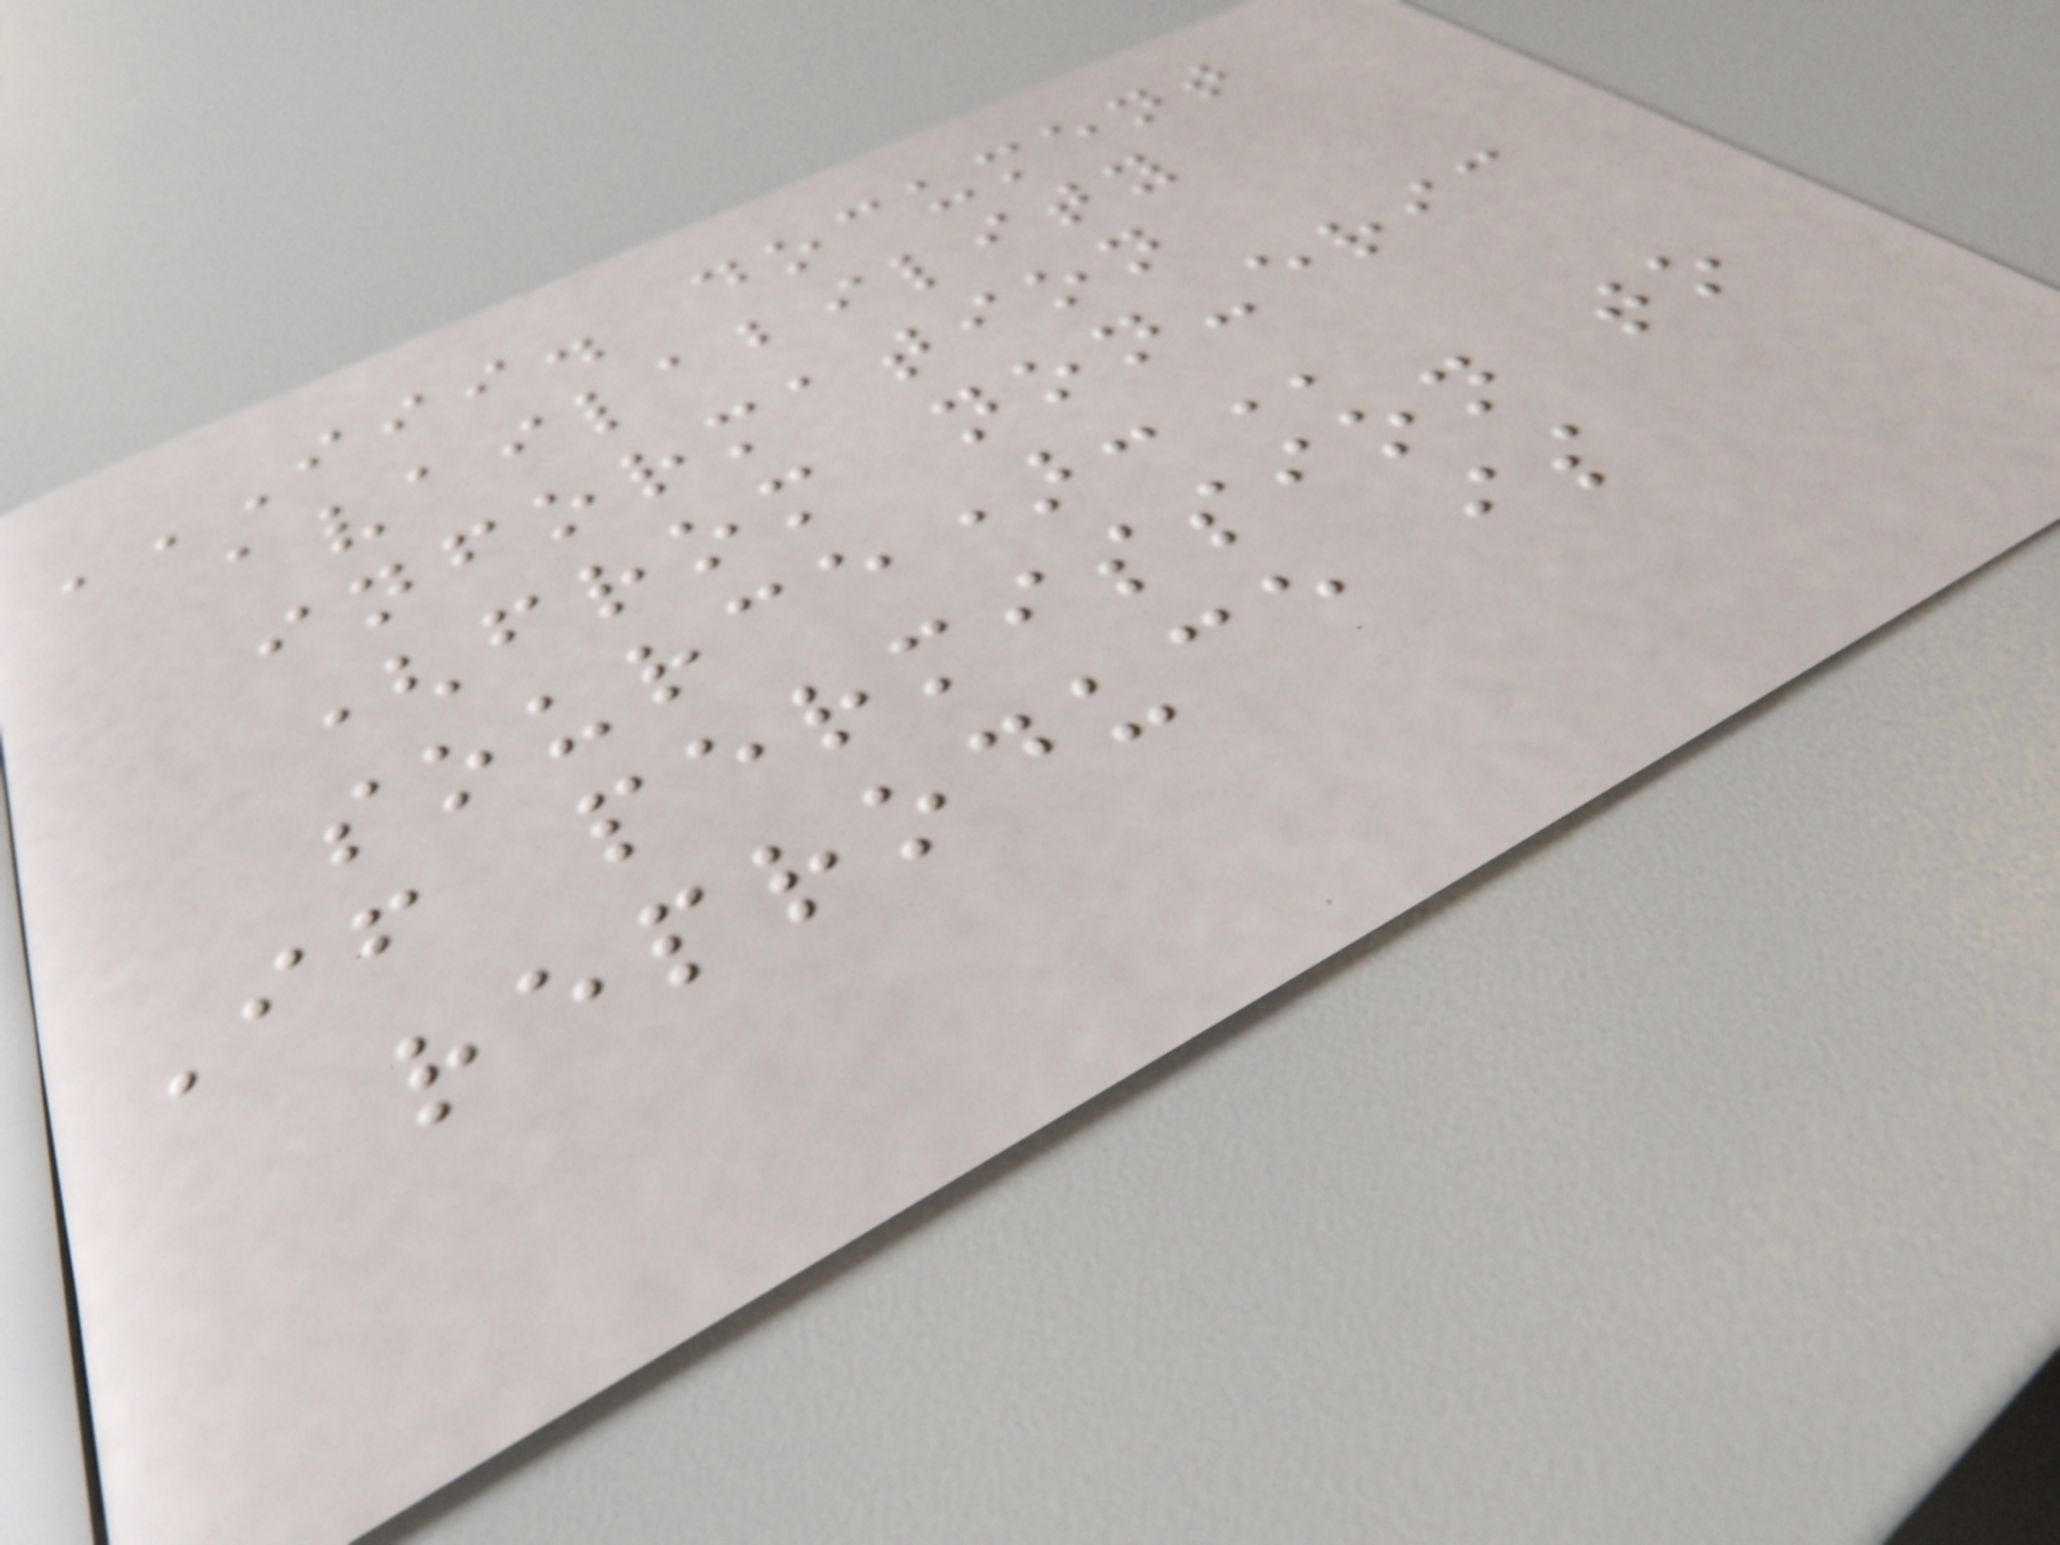III. DOCUMENT
AVAILABILITY
INFORMATION
(FROM NON-ERIC
SOURCE):
If permission to
reproduce is
